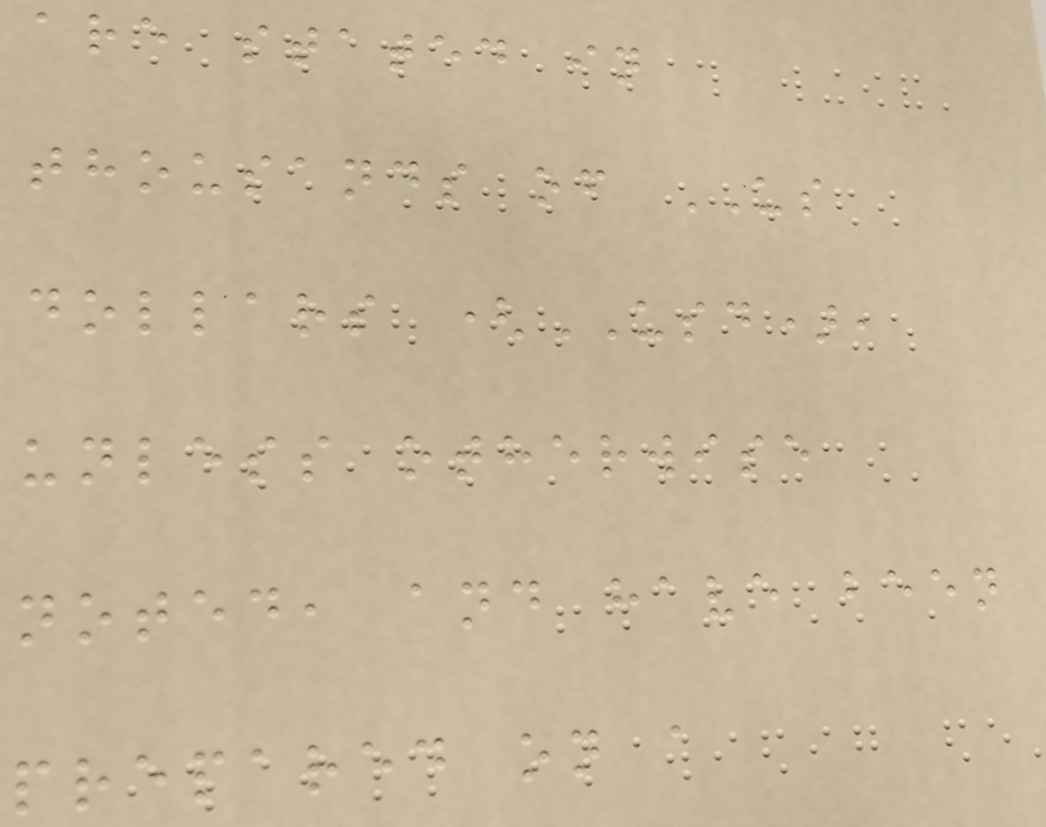are stated in
thousands of US
dollars (USD),
unless otherwise
noted, and have been
prepared on a
